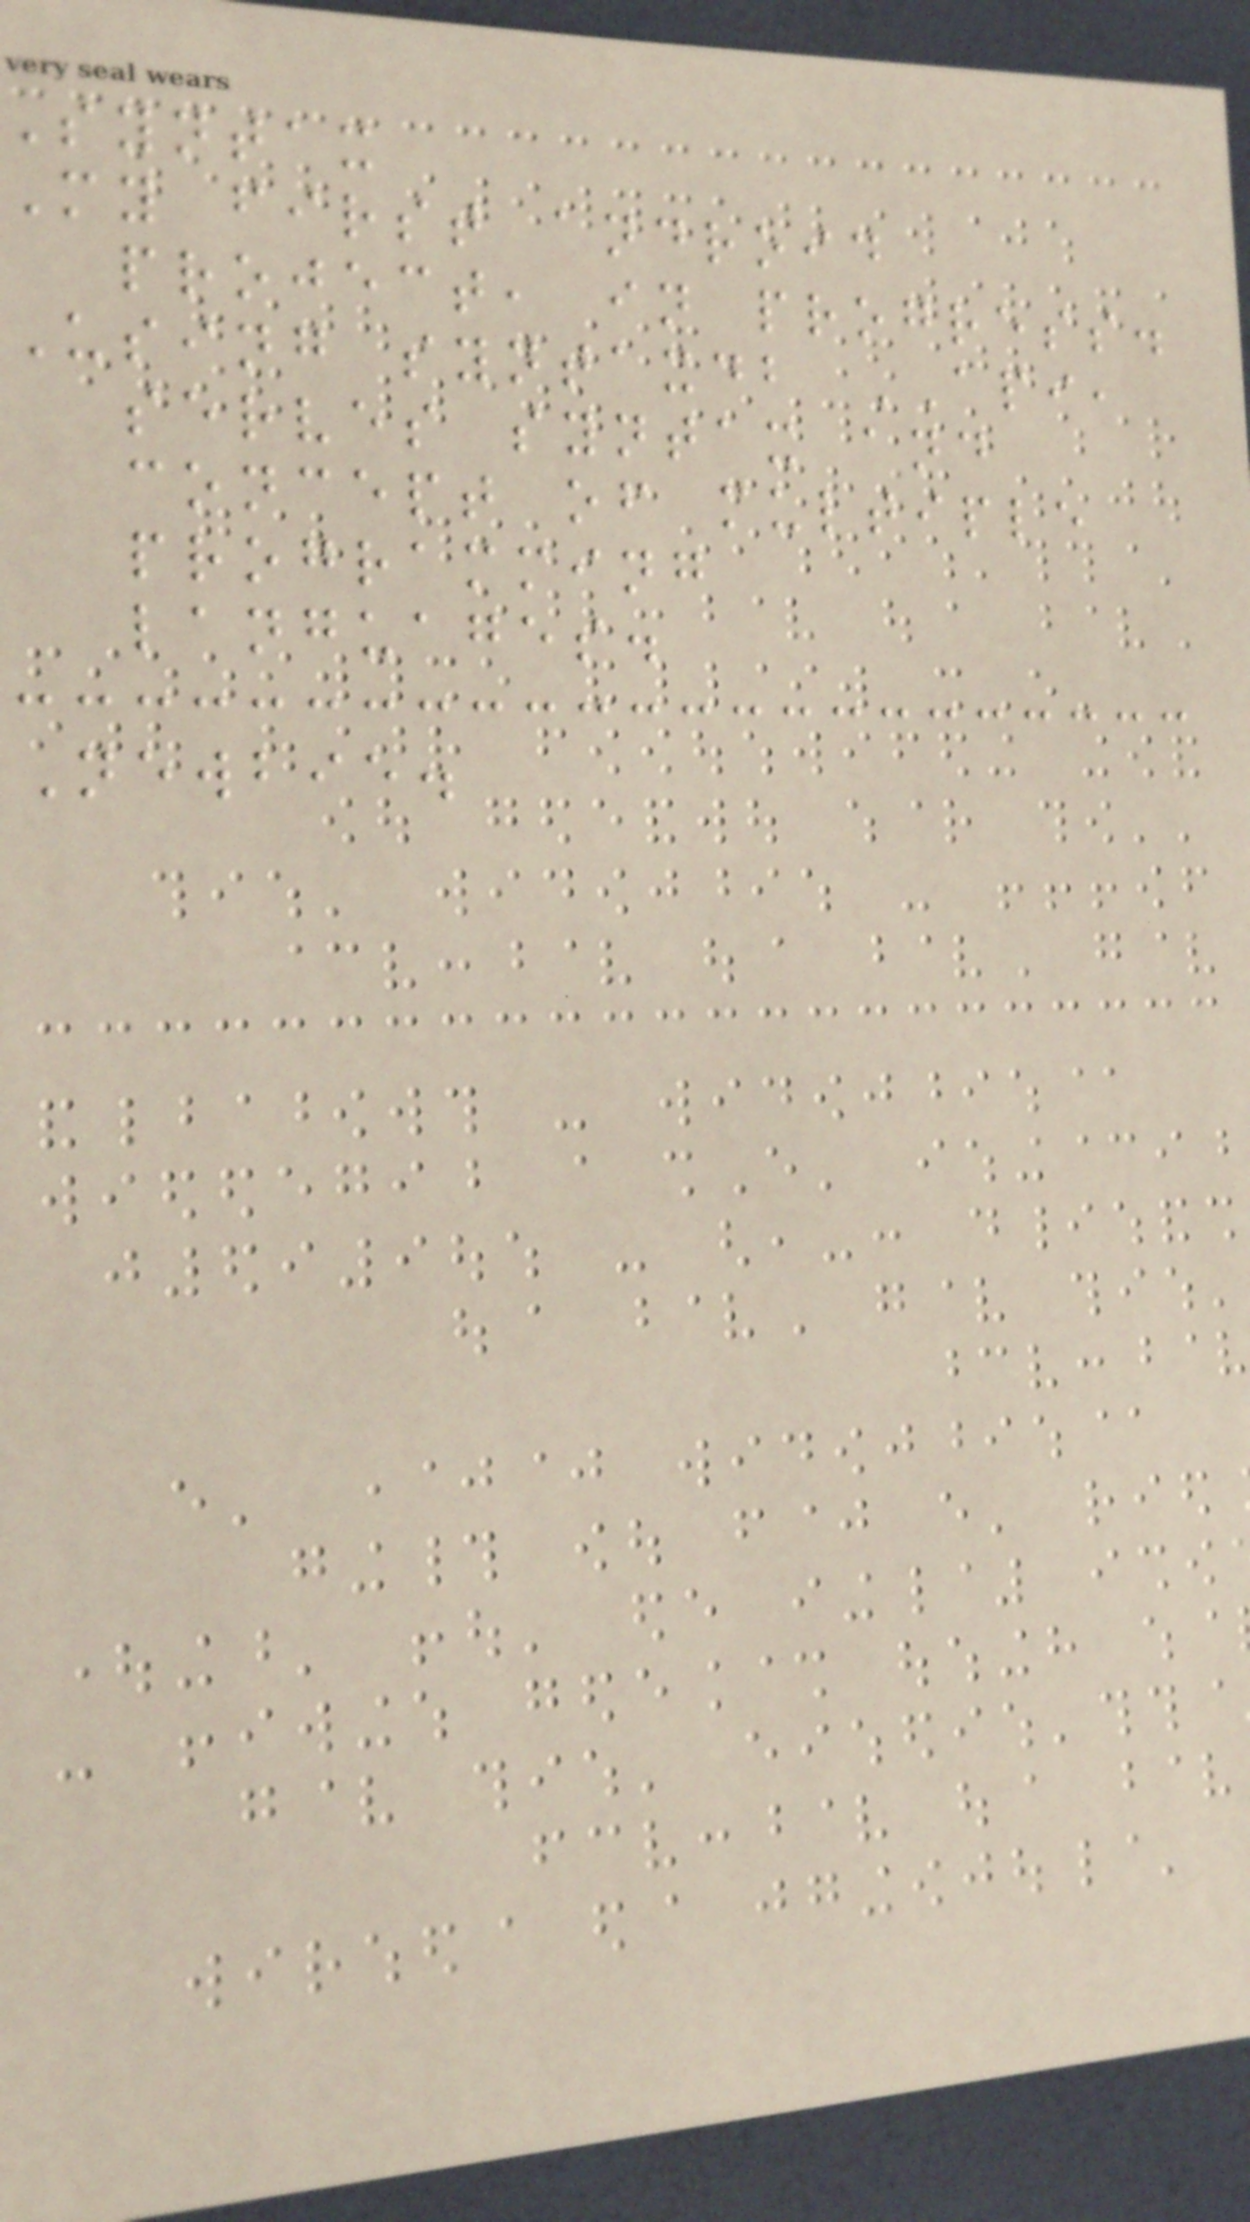Syntax
My first android
project, in progress.
Using syntaxdb API,
serves syntax and
concept of multiple
programming
languages.
Newbie.
